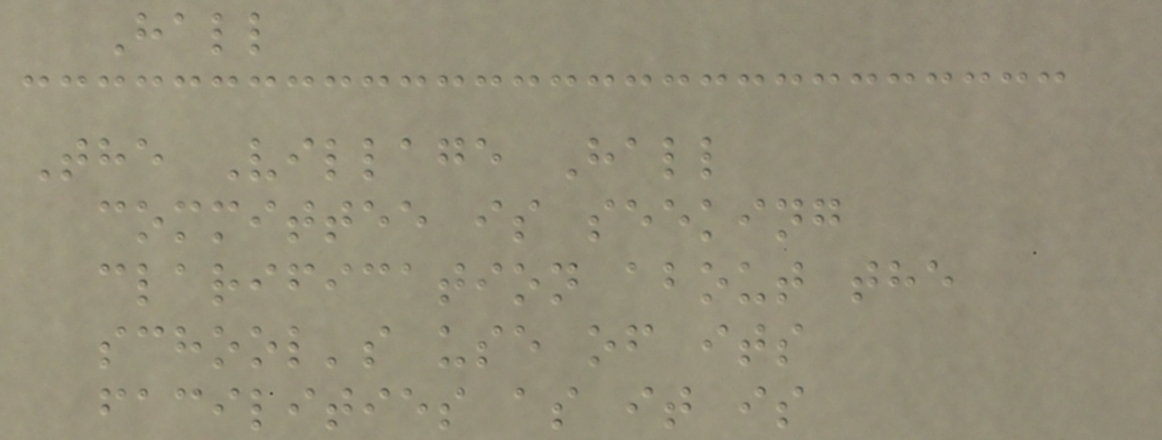Hall
The Village Hall
committee is seeking
clarification about the
school's use of its
facilities as it is
